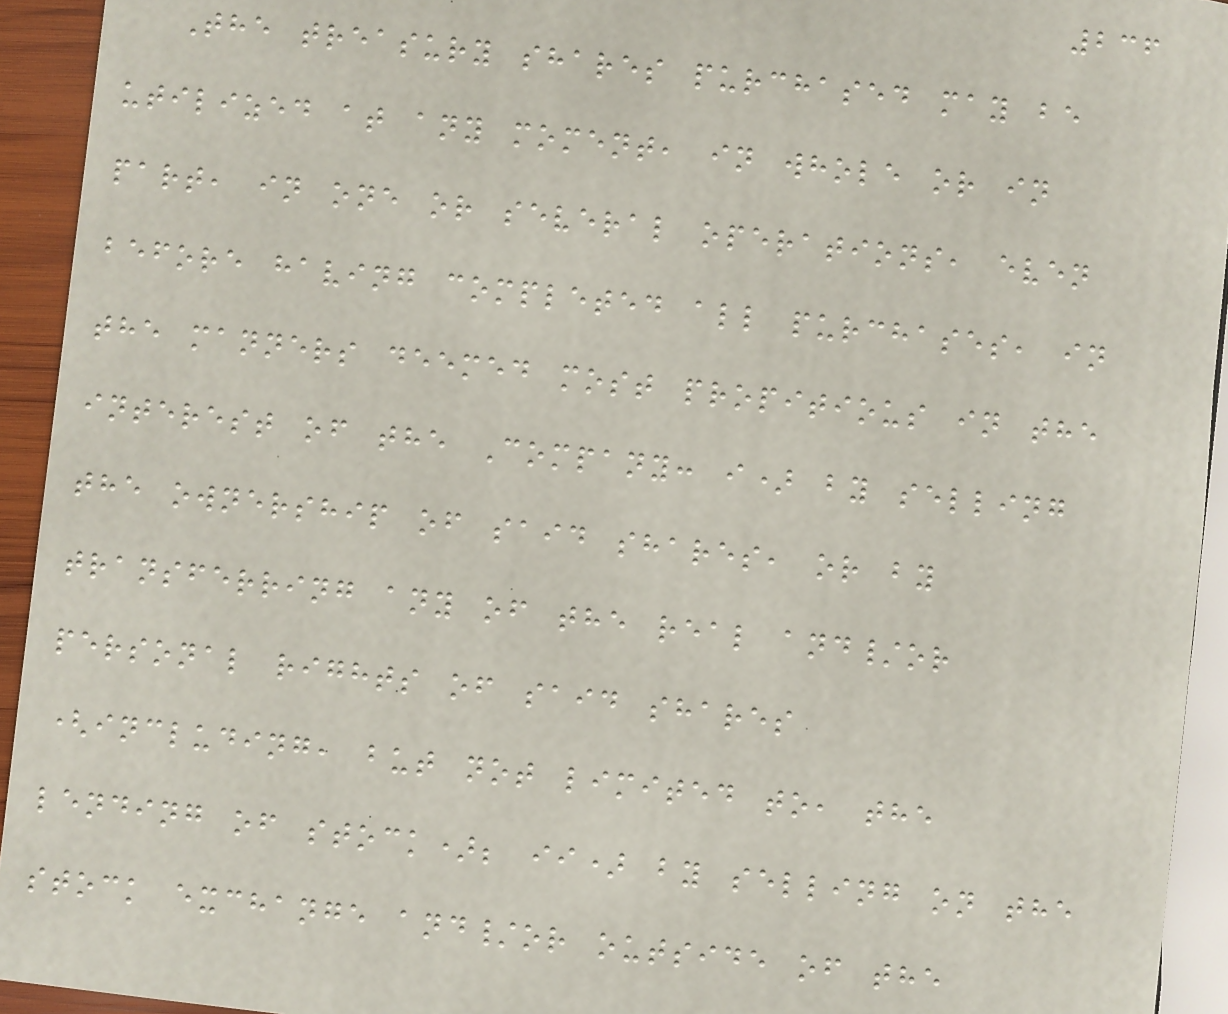236
The treasury shares purchased may be
utilized at any moment, in whole or in
part, in one or several operations, even
before having completed all purchases, in
the manners deemed most propitious in the
interest of the Company: i) by selling
the ownership of said shares, or by
transferring any of the real and/or
personal rights of said shares
(including, but not limited to, the
lending of stock); ii) by selling on the
stock exchange and/or outside of the
